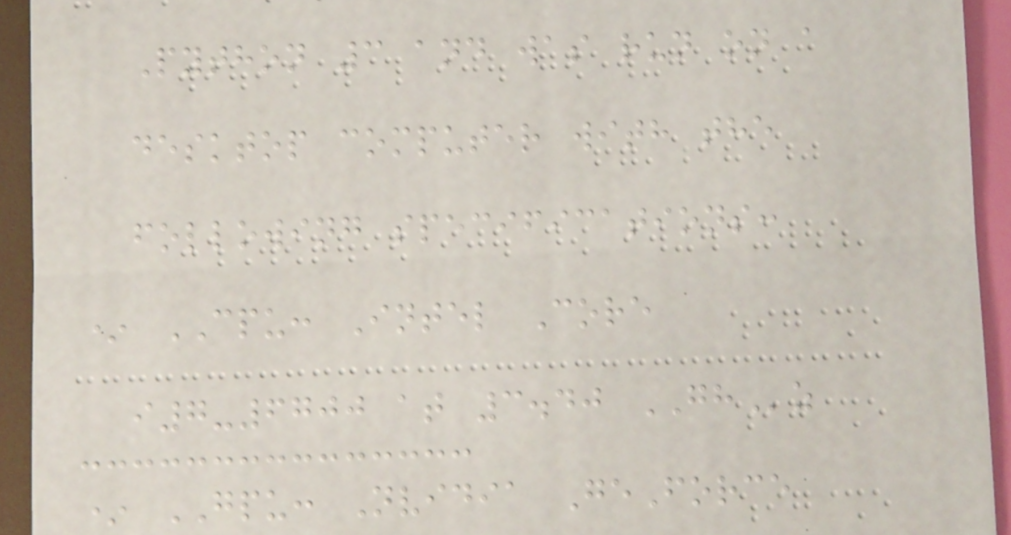Python 3 and was run on a
desktop computer with the
following specifications:
* CPU: Intel Core
i7-6700 at 3.40 GHz
* GPU: Nvidia GeForce
